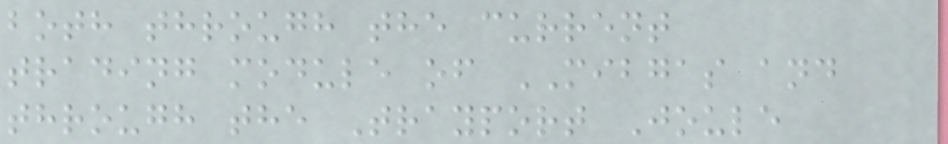both through the current
trading module of MIBGAS and
through the Trayport Joule
